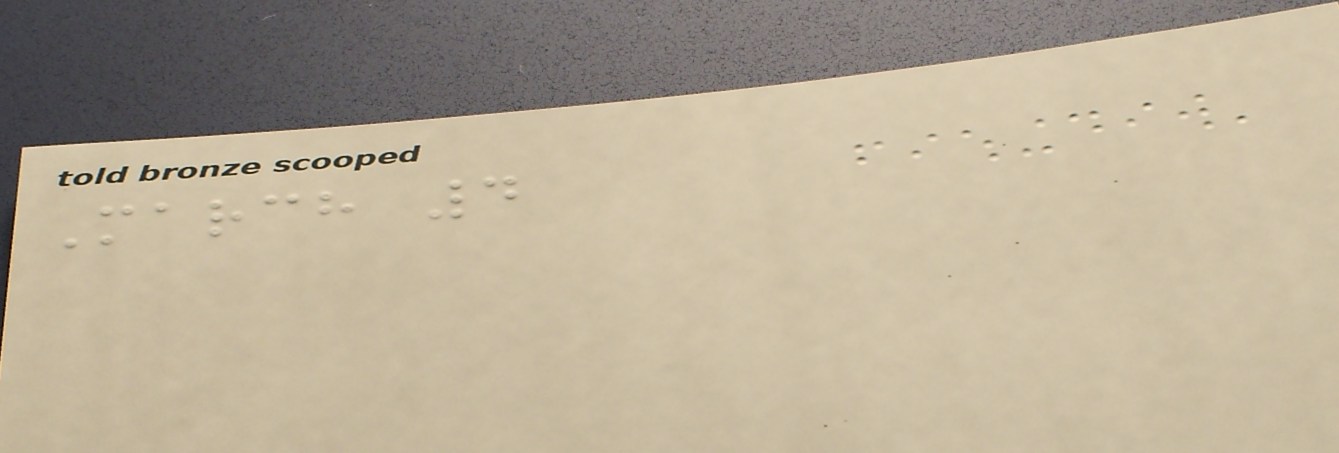March 4
